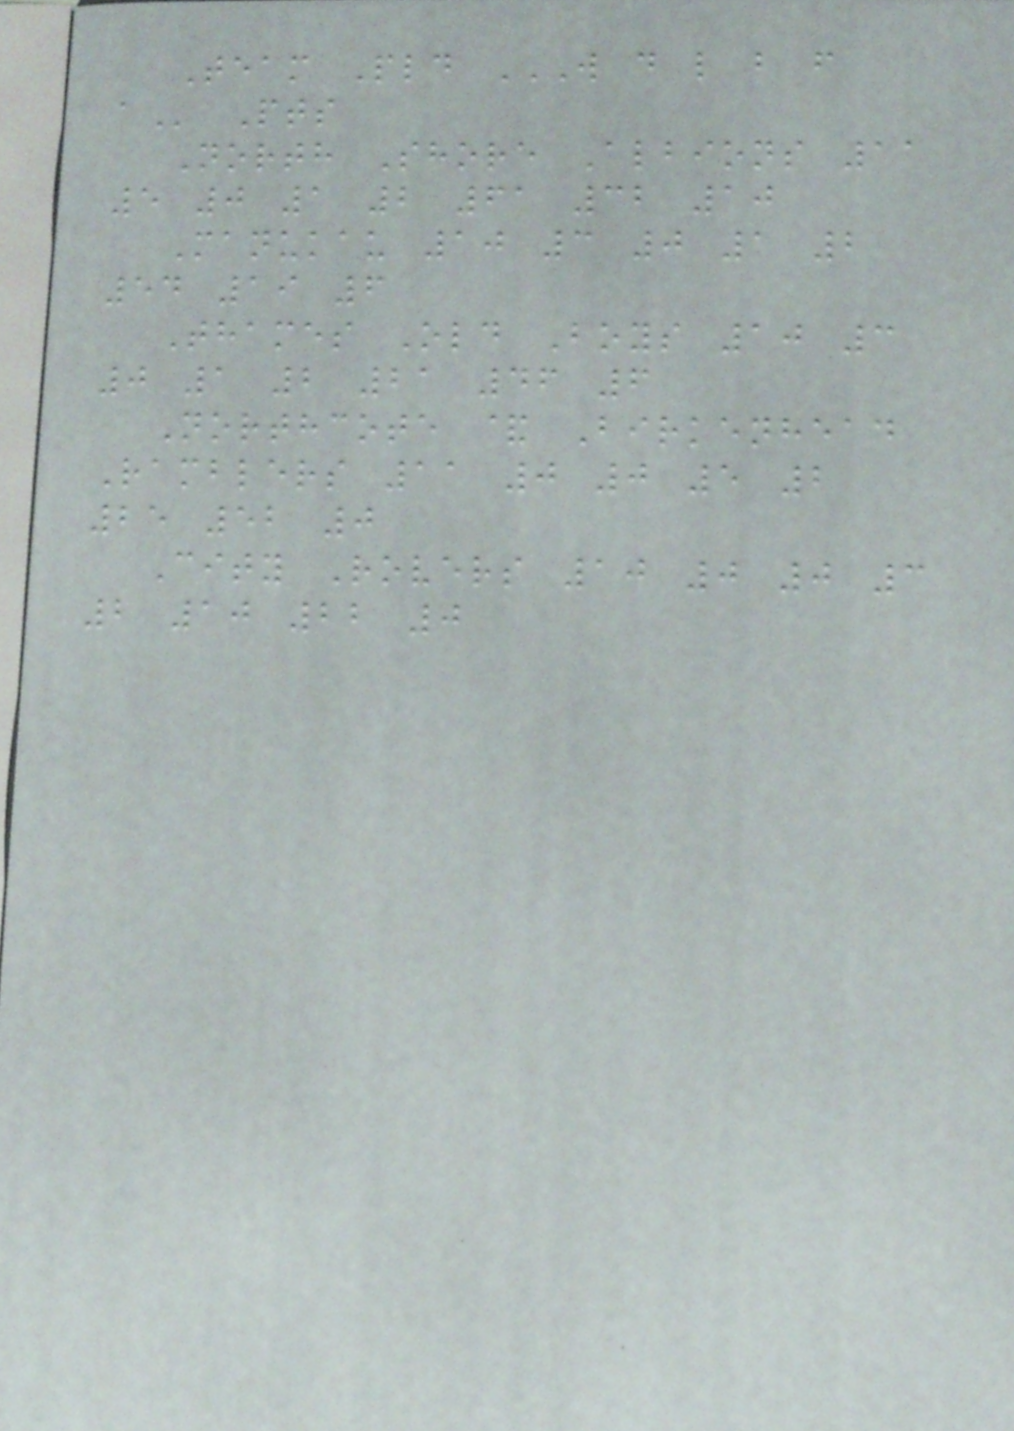Team Pld W D L B F
A Pts
North Shore Albions 11
5 0 1 2 61 32 10
Manukau 10 3 0 1 2
54 19 6
Thames Old Boys 10 3
0 1 2 21 46 6
Northcote & Birkenhead
Ramblers 11 0 0 5 2
25 52 0
City Rovers 10 0 0 3
2 10 22 0
